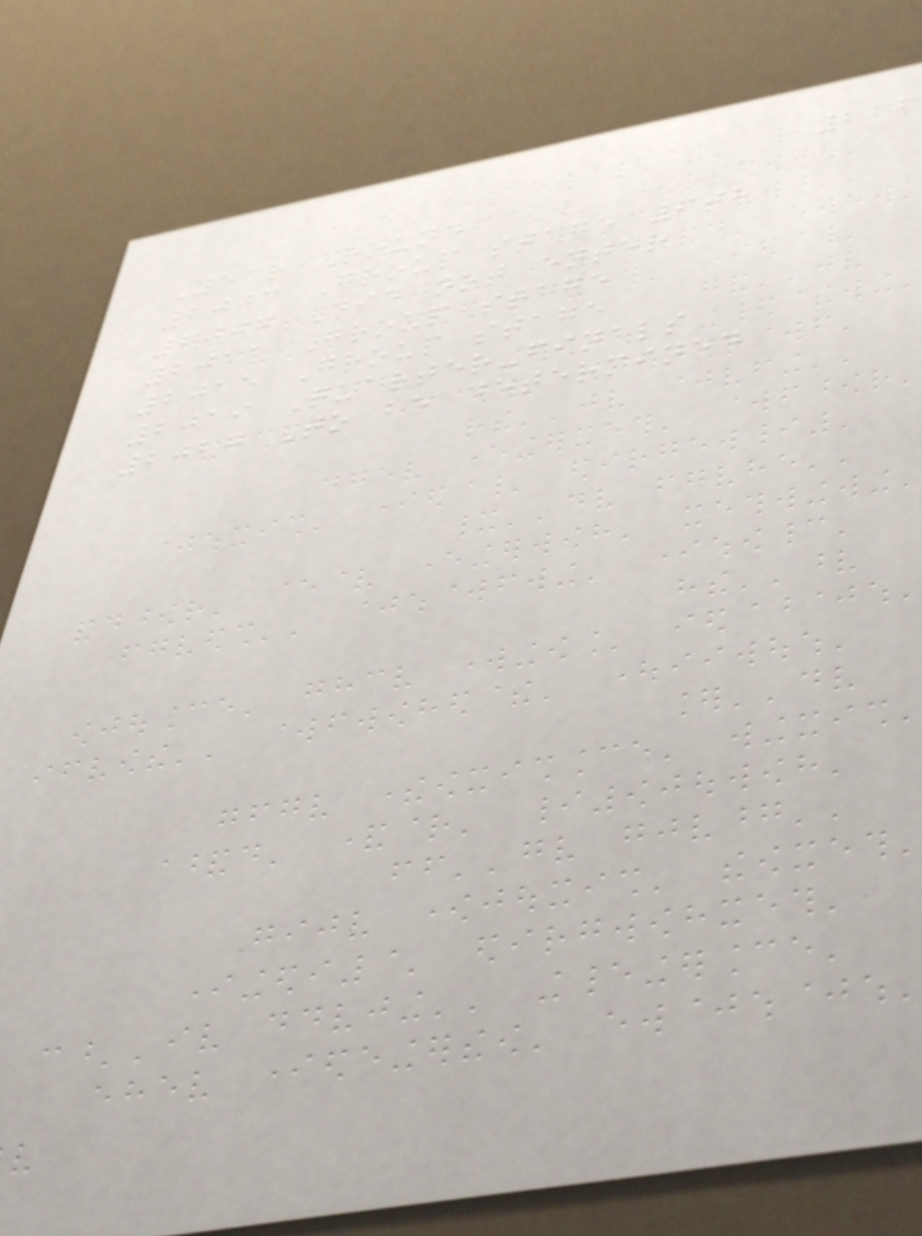226
Year Round
2003 Group stage 6th
2007 Did not enter
2011 Group stage
2015 Group stage
2019 Quarter-finals
2027 To be determined
